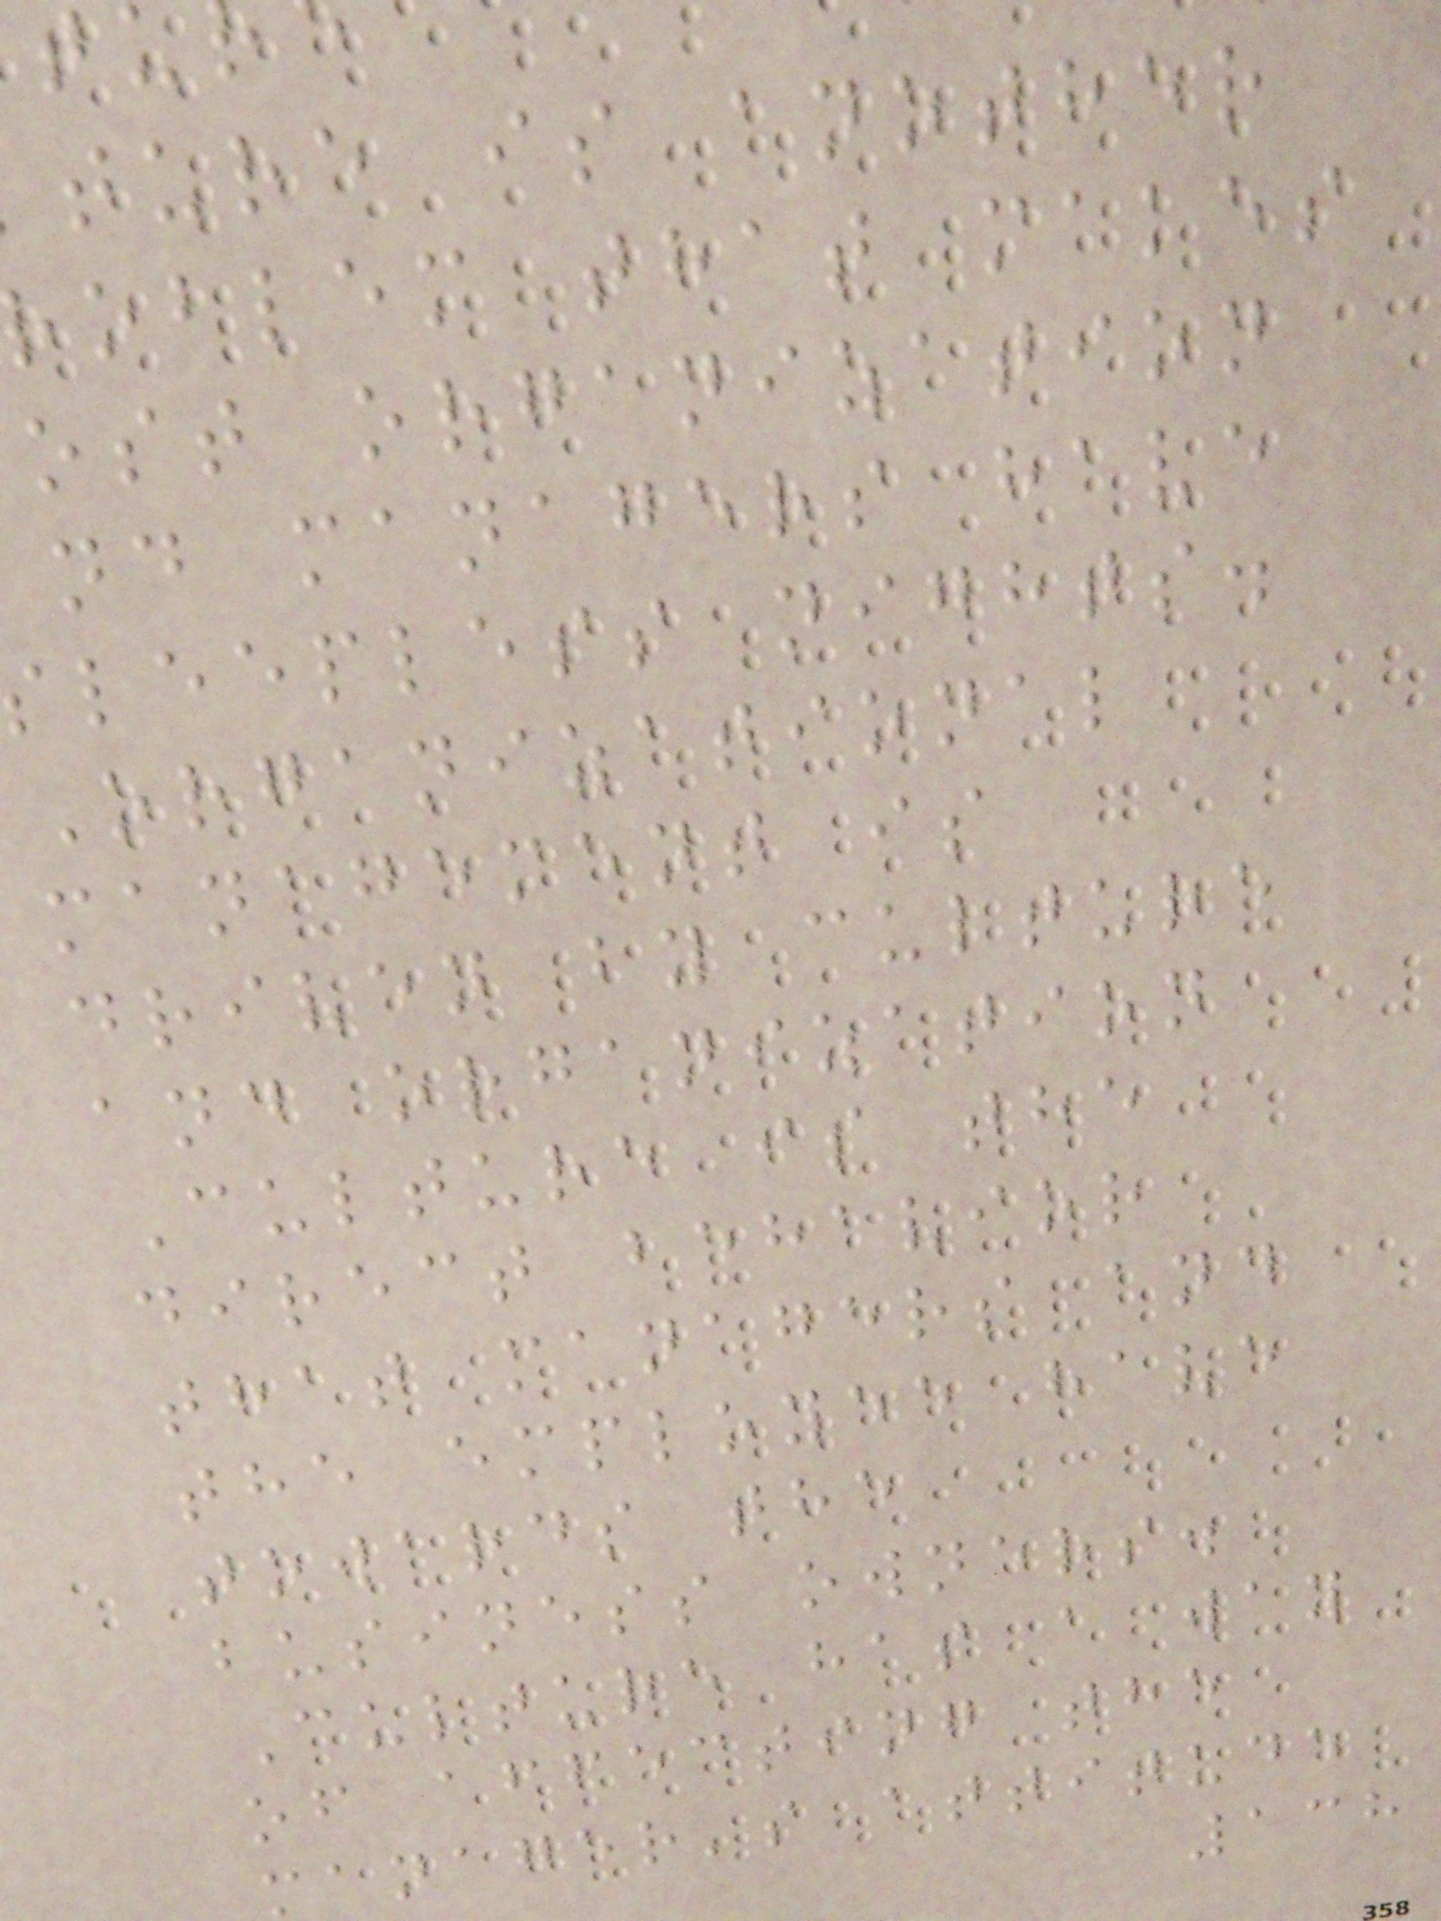ture is another
oblem that makes
ost organization
nd managers have
leepless nights.
Organizational
management is
driven by culture
and organization
Culture is the
direct behavior
that managers and
the employee have
towards the
business owners.
Culture has a way
of affecting the
anager's attitude
138
